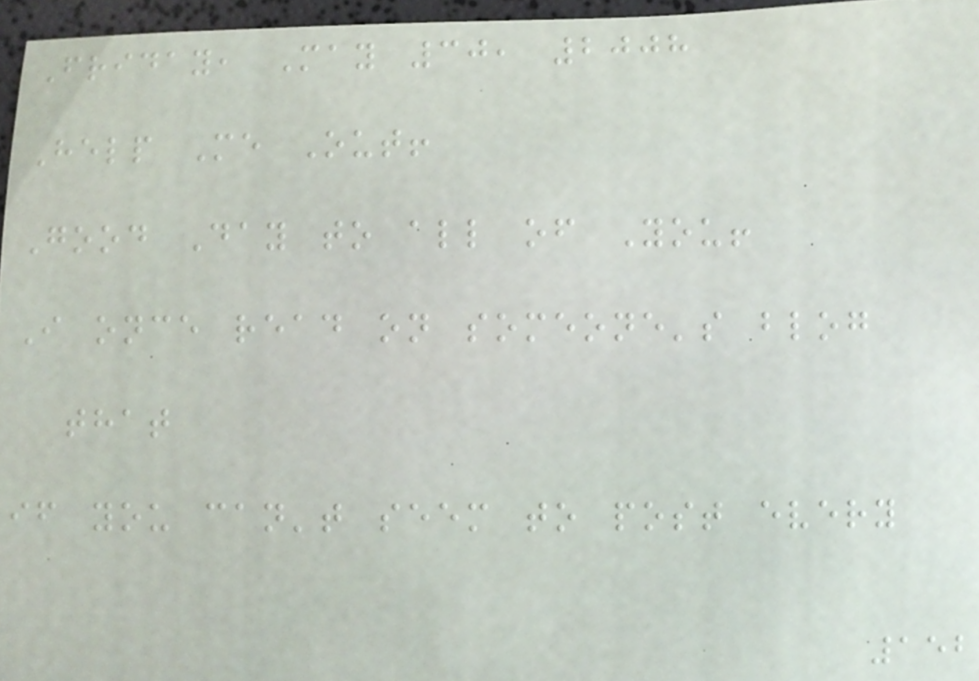Friday, May 30, 2008
Help Me Out!
Good Day to all of You!
I once read on someone's blog
that
if you can't seem to post every
152
